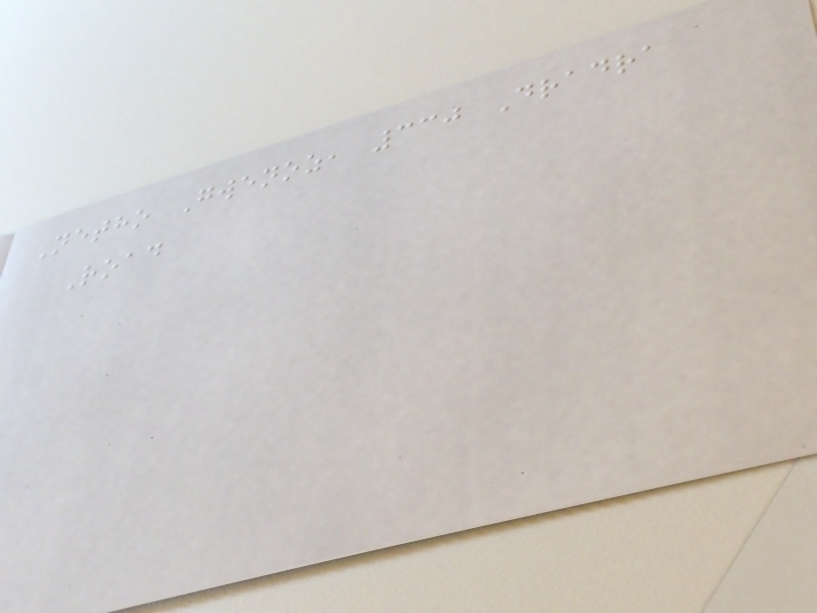Netho Gwenoz, 330 Dradra
Road
